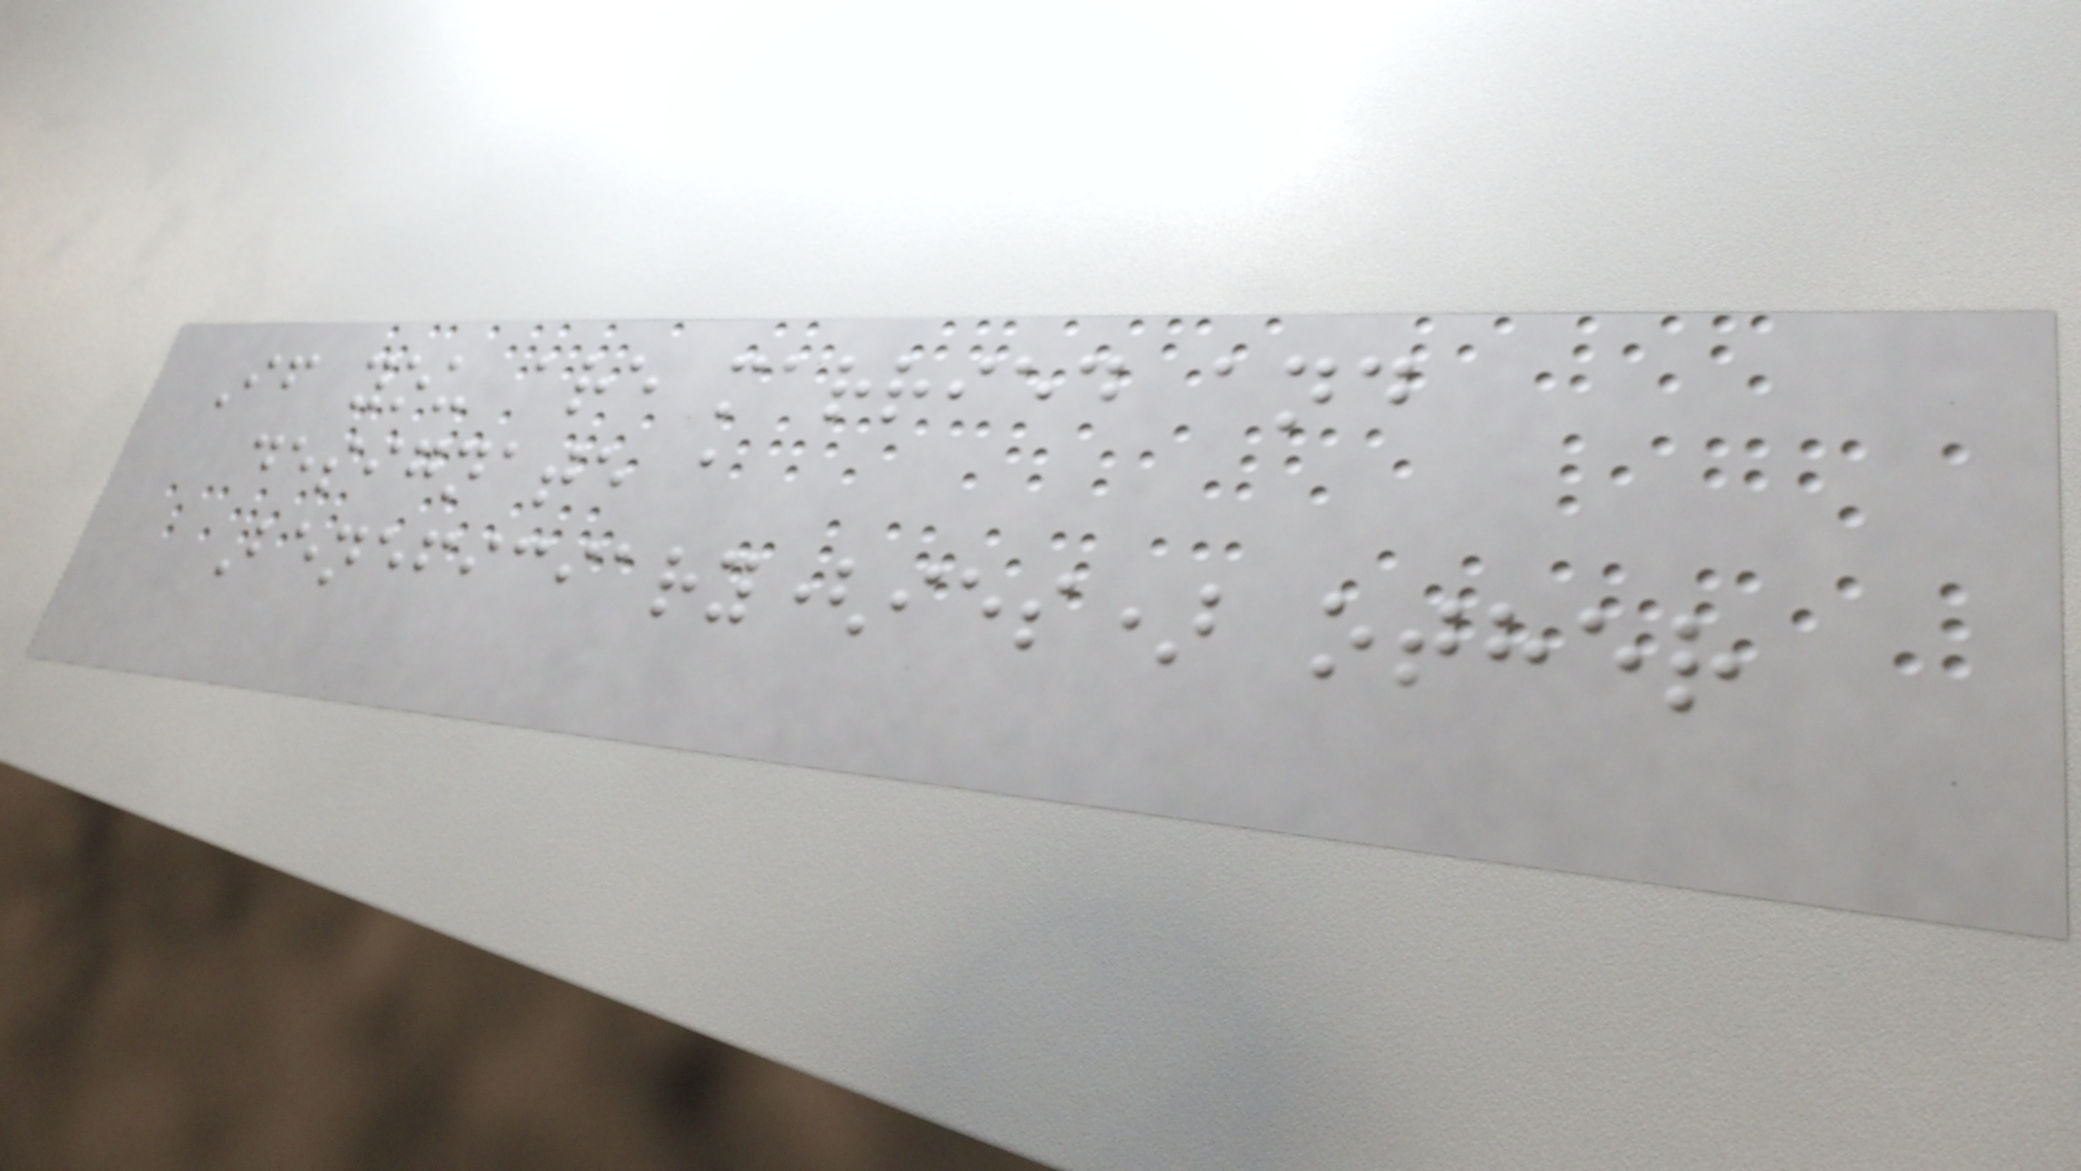If you are married and
designate a
Beneficiary(ies) other
